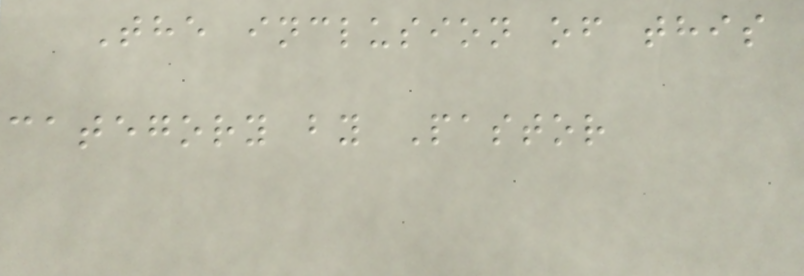The inclusion of this
category by Pastor
